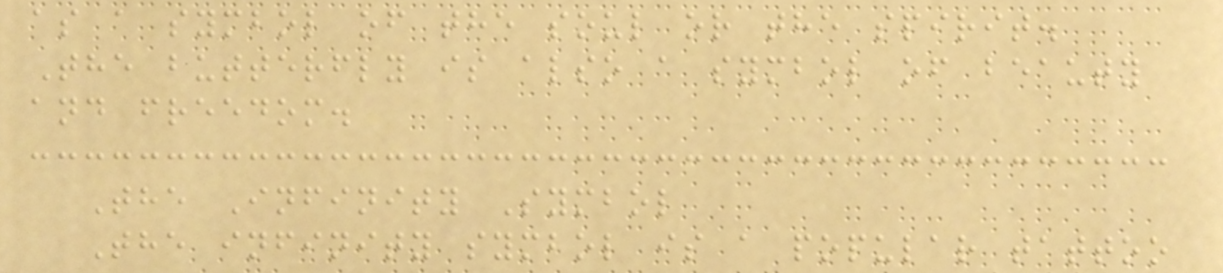as a symbol of the soul or the spirit.
The butterfly is also a symbol of beauty
and freedom.
The Infinity Symbol
The infinity symbol is a popular tattoo
